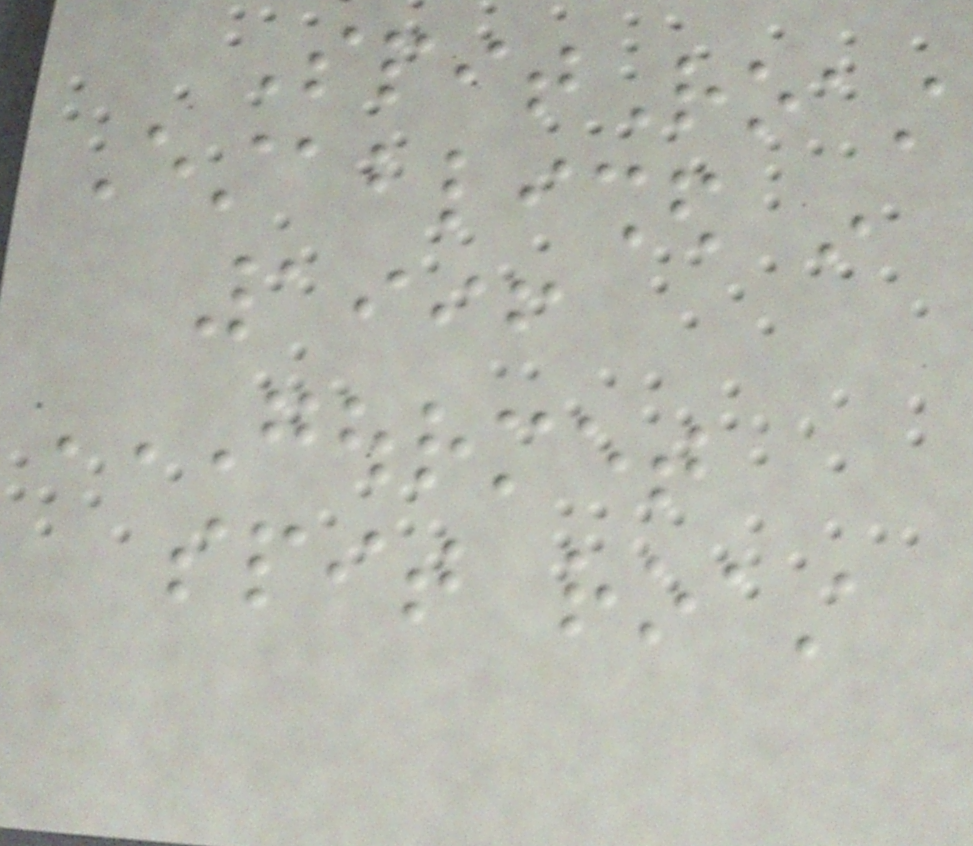SpitRoast
Established in
1996
GOURMET
SPIT ROAST
